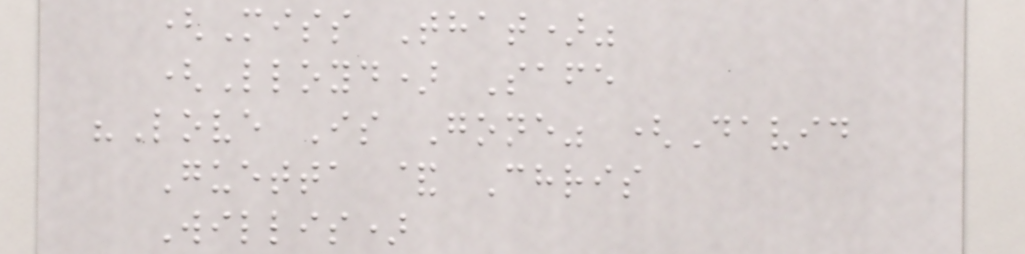(Miss That)"
(Lloyd) Safe
"Love Is Gone" (David
Guetta & Chris
Willis)
